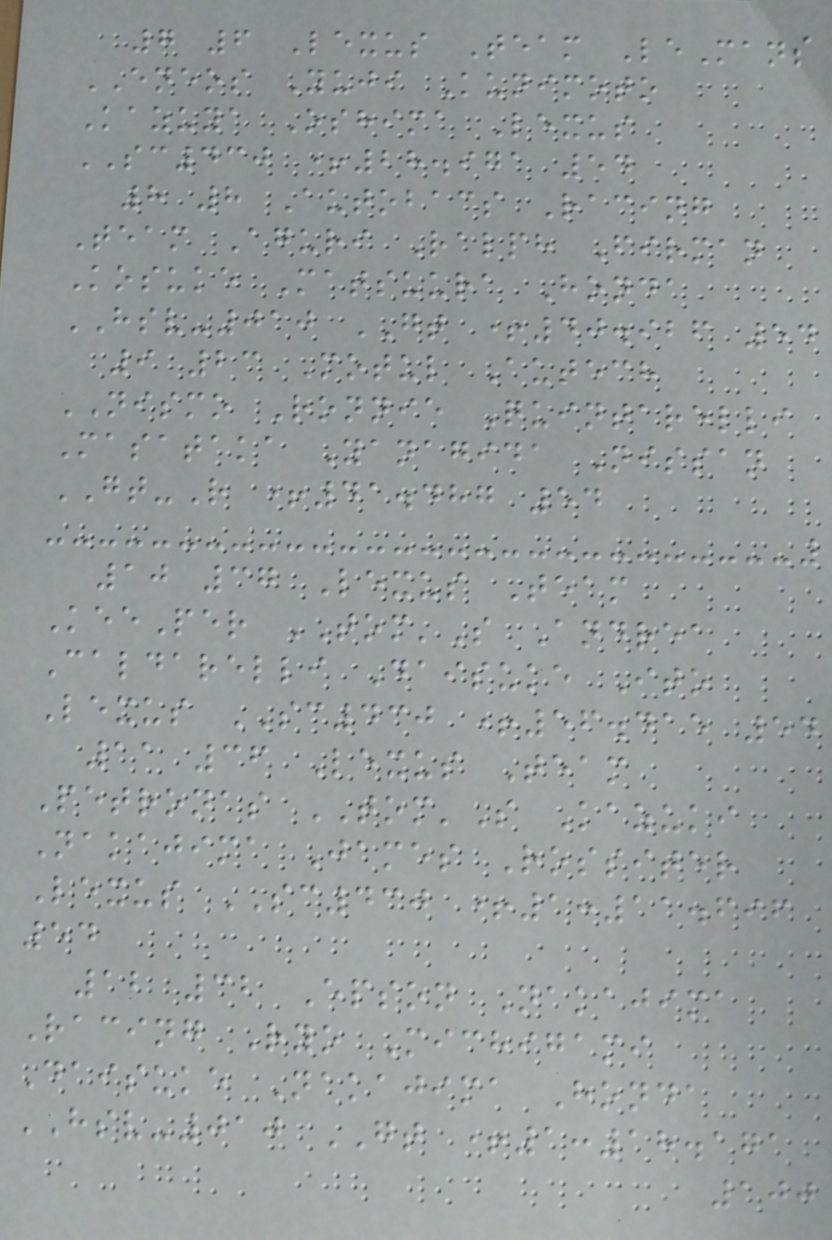7 6 Lexus Team LeMans
ENEOS Yuji Kunimoto
Kazuya Oshima Lexus
SC430 +28.971 54
8 8 Autobacs Racing
Team Aguri Ralph Firman
Kosuke Matsuura Honda
HSV-010 GT +40.926 54
9 23 Motul Autech
NISMO Ronnie Quintarelli
Masataka Yanagida Nissan
GT-R +41.487 54
10 37 Lexus Team
KeePer TOM'S Andrea
Caldarelli Daisuke Ito
Lexus SC430 +56.415 54
11 36 Lexus Team
Petronas TOM'S Kazuki
Nakajima James Rossiter
Lexus SC430 +1:11.696
54
12 32 Epson Nakajima
Racing Ryo Michigami
Daisuke Nakajima Honda
HSV-010 GT +1:18.171
100
